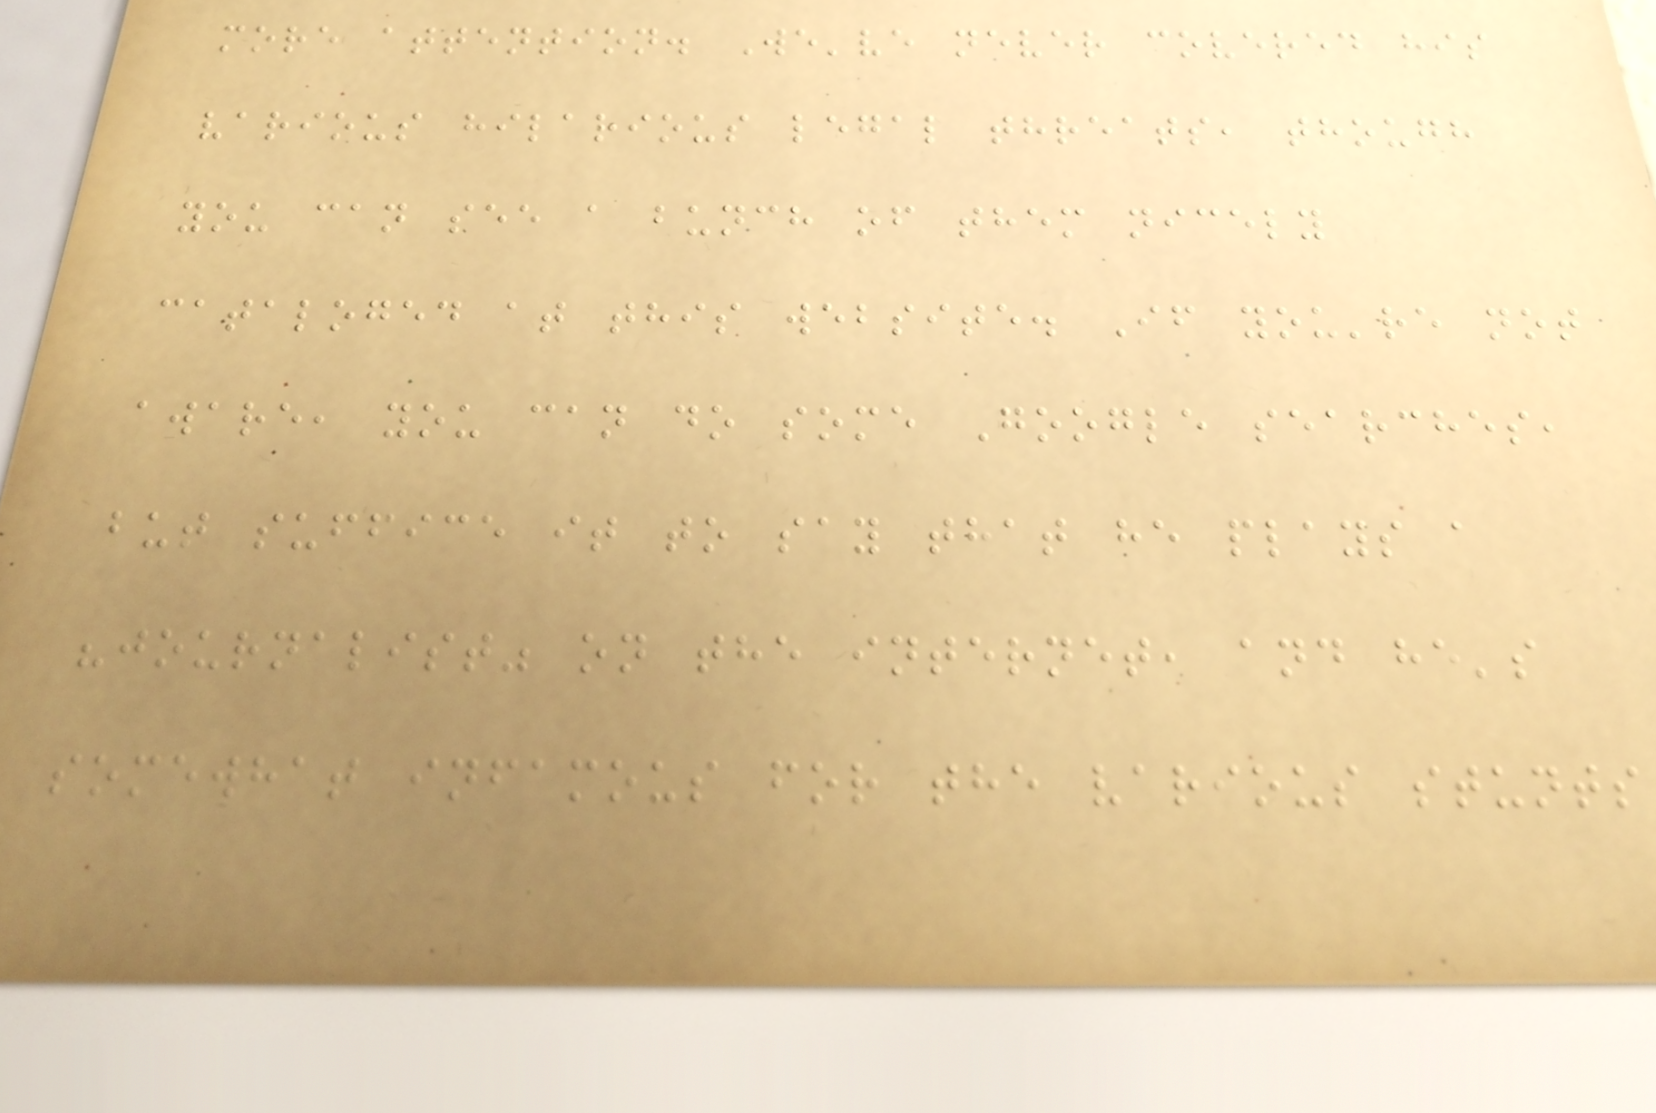more attention. We've never covered his
various hilarious legal threats, though
you can see a bunch of them nicely
cataloged at this website. If you're not
aware, you can do some Google searches,
but suffice it to say that he plays a
"journalist" on the internet, and he's
somewhat infamous for the various stunts
